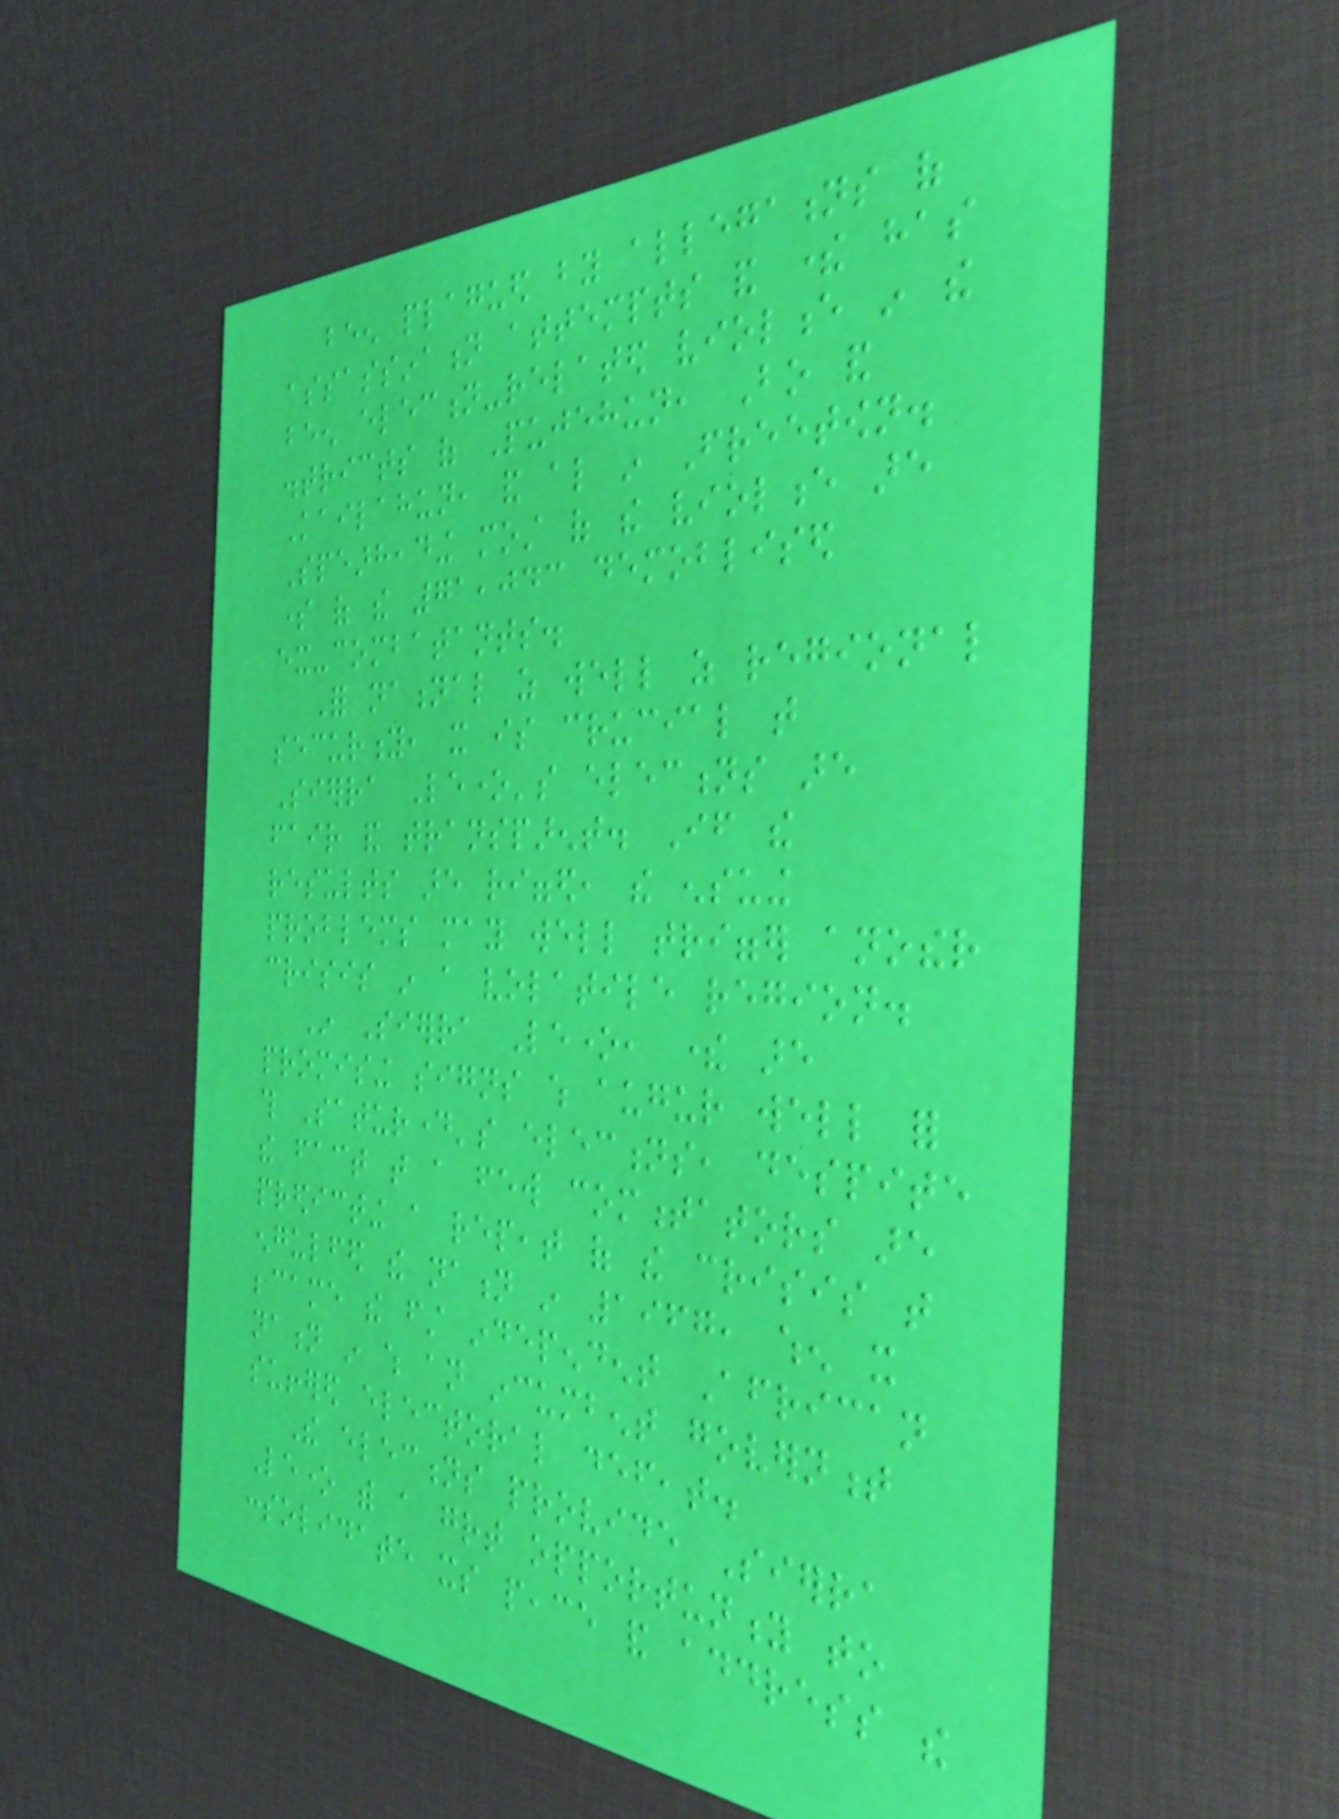been plagued by allegations of
assassination attempts and there has
been election-related violence in the
districts of Pujehun, Bo and
Kailahun, and also in Freetown.
Spearheading most of the violence are
some of the 71,043 demoblised
ex-combatants.
For national as well as regional
security, it is crucial that
Sierra Leone's elections are
fair and transparent. If the
results are rigged, the ensuing
problems may well trigger another
crisis in a volatile region.
In Sierra Leone, there are
promising signs which augur well for
this Saturday's elections, despite
the fact that a few commentators are
predicting a repeat of the crisis that
engulfed the nation in 1967, when it
became the first independent African
nation in which an incumbent government
suffered electoral defeat.
The elections provide Sierra
Leone with a great opportunity to
consolidate its peace and address the
